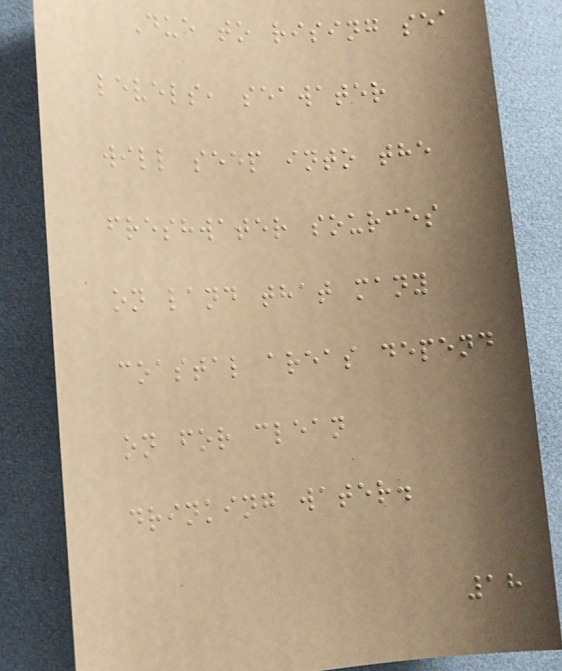Due to rising sea
levels, seawater
will seep into the
freshwater sources
on land that many
coastal areas depend
on for clean
drinking water.
18
